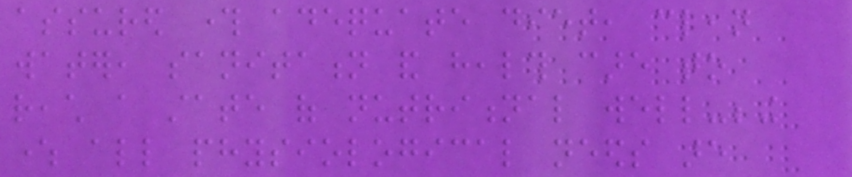assured through adequate diet, clean
water, sanitation and health care to
reach a state of nutritional well-being
where all physiological needs are
